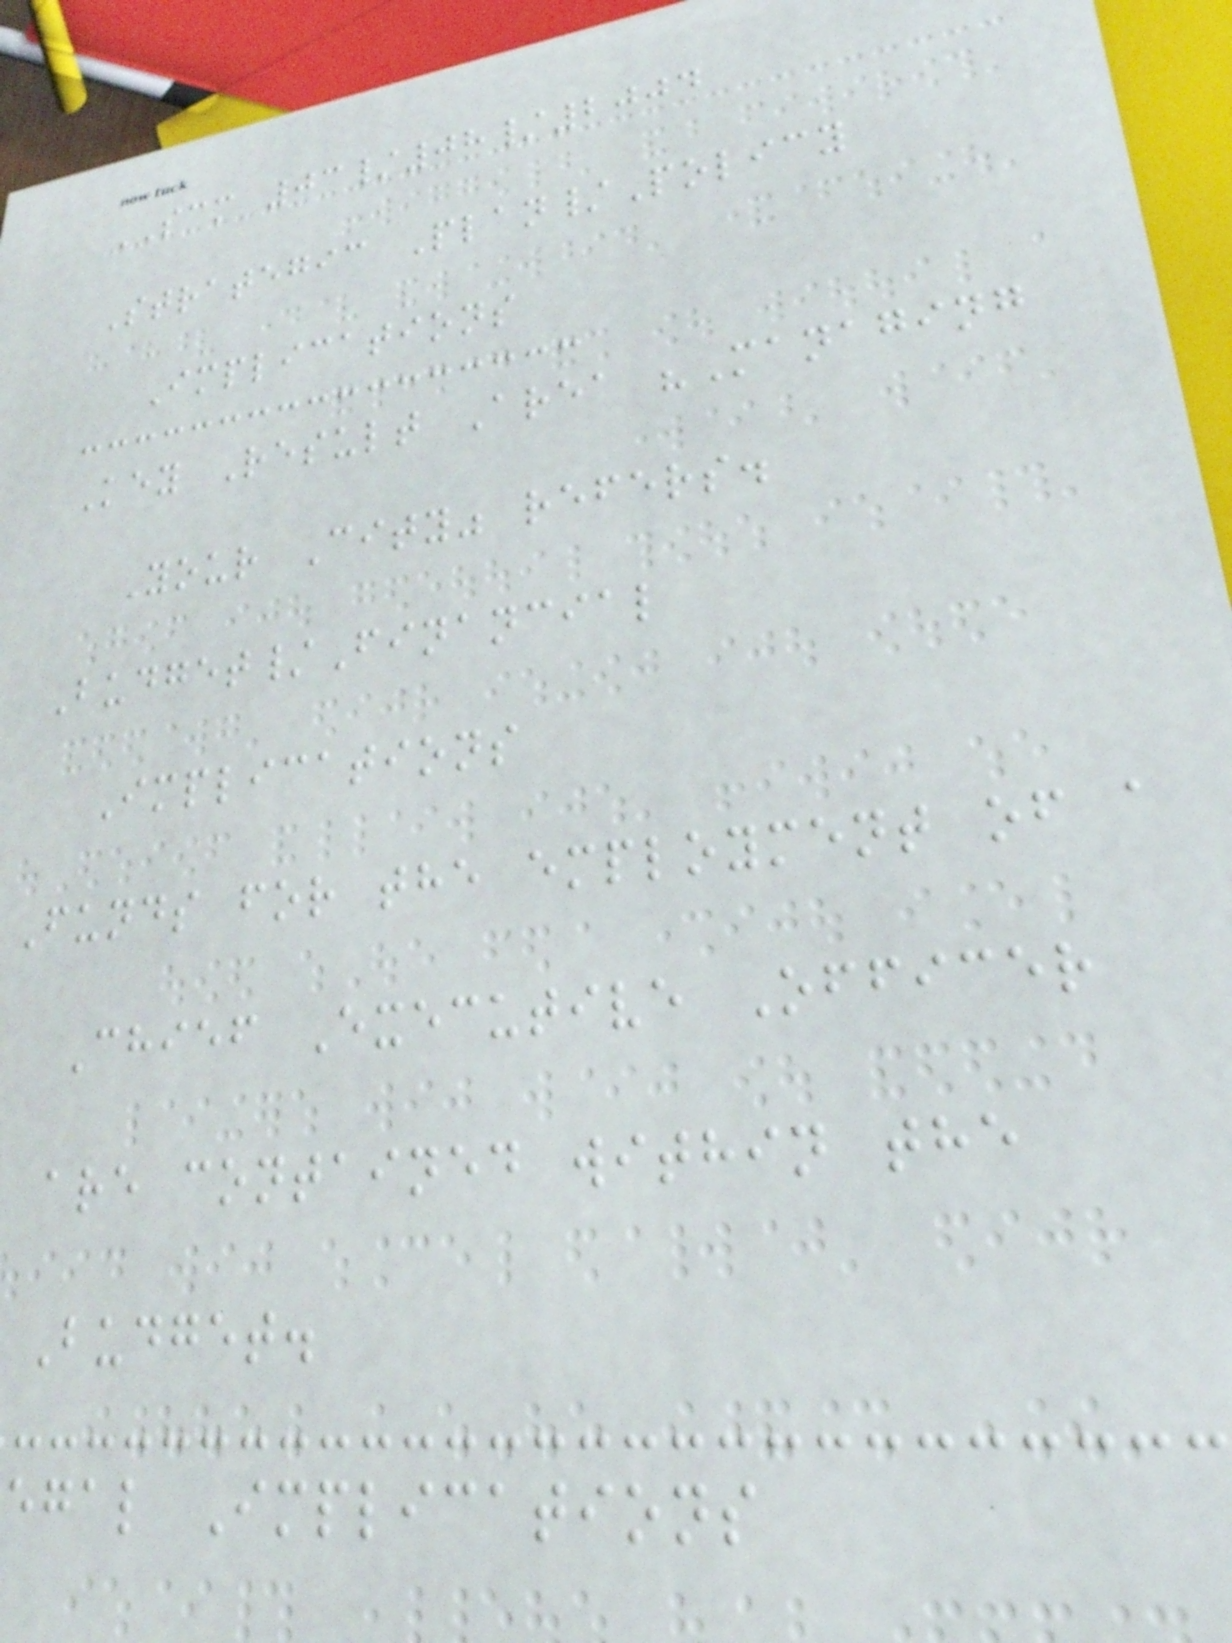SCM 03/08/2004
Strategic Plan/Policy
Implications
Key Result Area "Managing
Your City" refers.
Budget/Financial
Implications
Funds for the employment of a
Chief Executive Officer
are contained within the
Budget.
egal Implications
